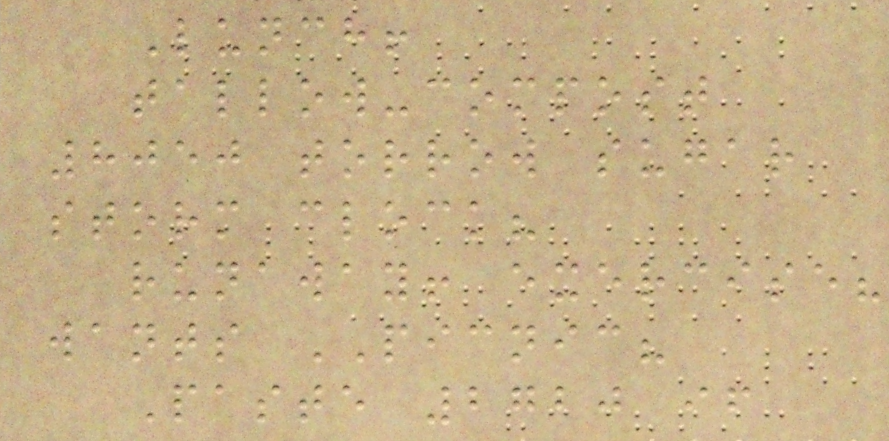Lunch!
tallow-compost
8050 torrow sugar
storm clock?
runaway! exercise?
wants PICNIC?
Paste 2720 if
